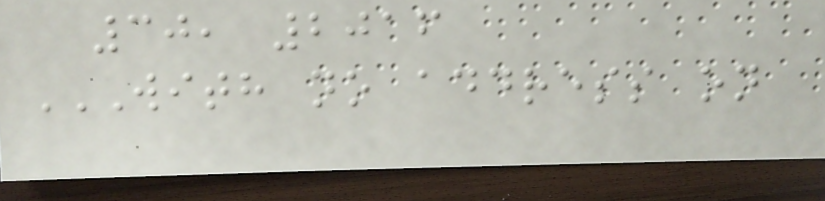30, 2016
WITH NO ADDRESS ON
